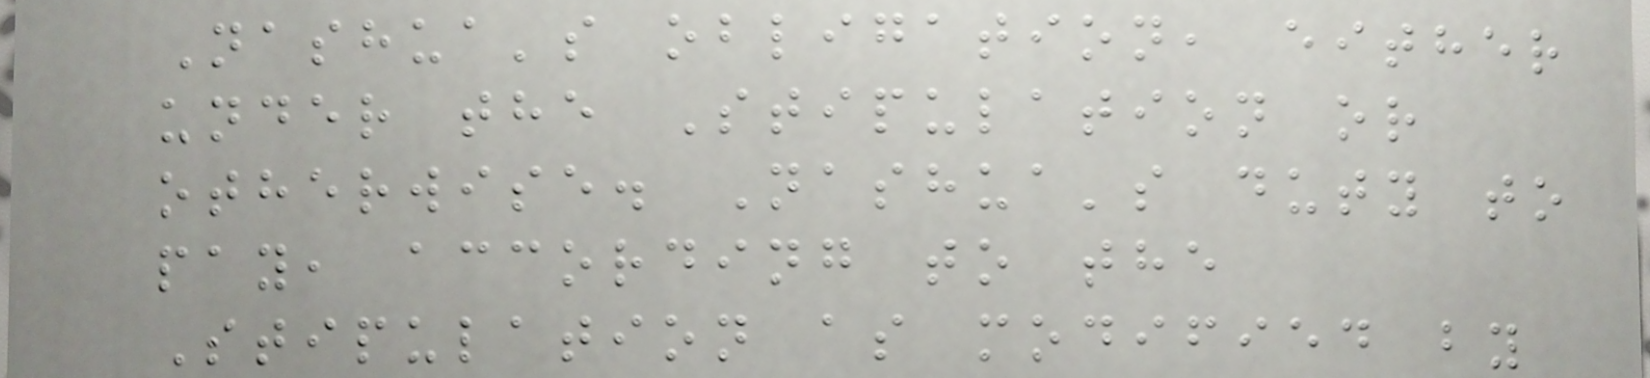Nashua's obligation, either
under the Stipulation or
otherwise. Nashua's duty to
pay, according to the
Stipulation as modified by
